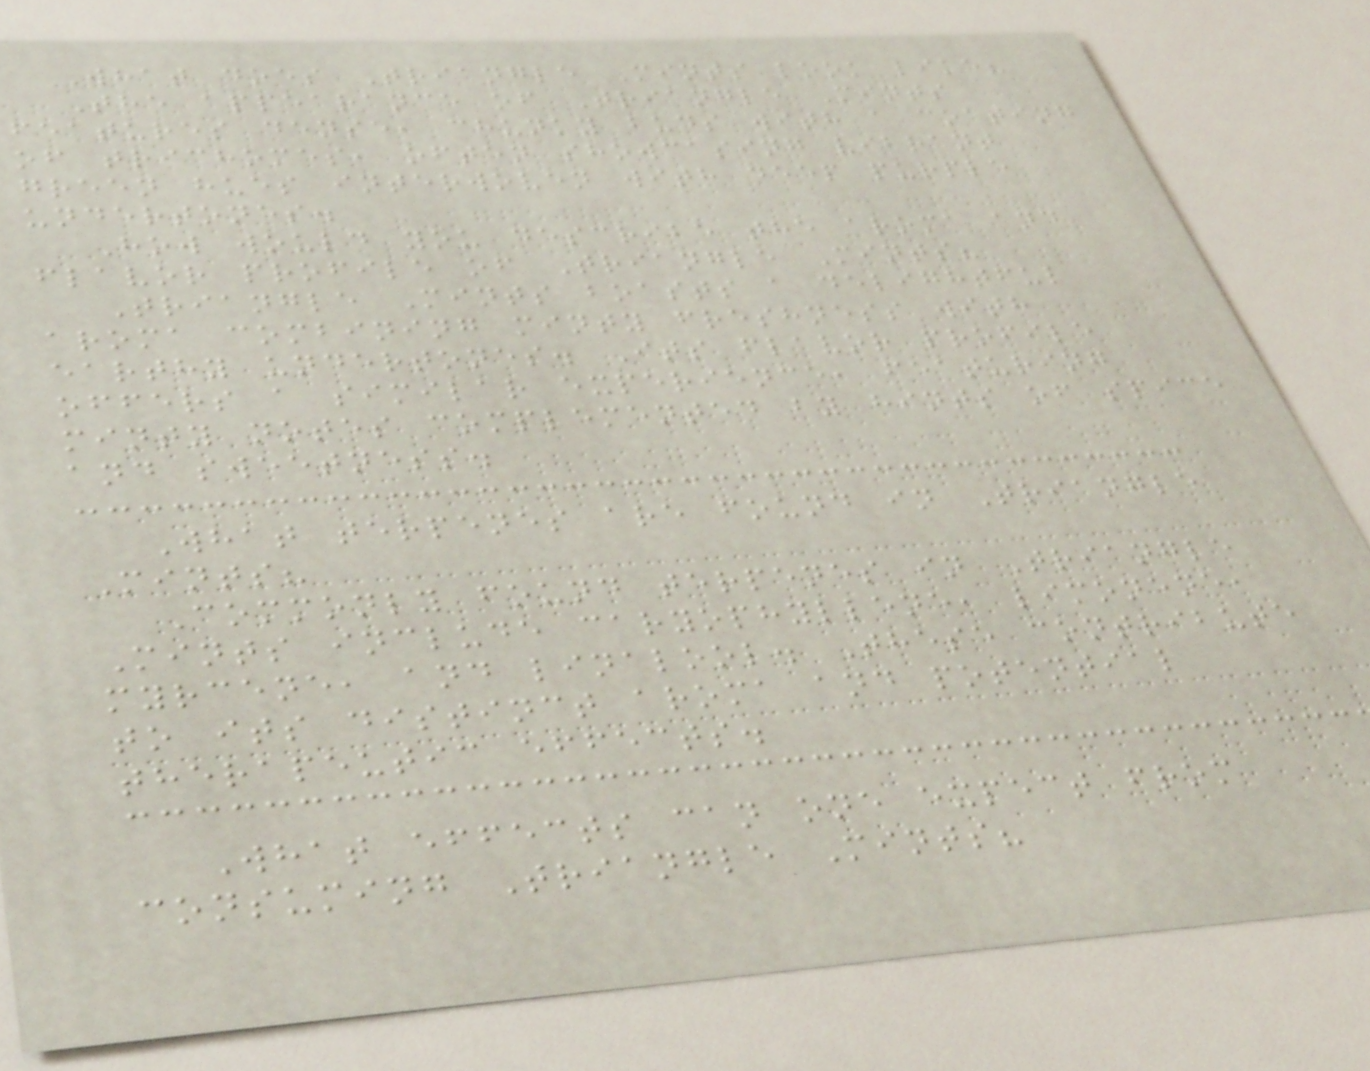What does Triangle Mints look like?
The appearance of Triangle Mints
features dense, chunky buds with a coating
of trichomes, often showcasing vibrant
green hues interwoven with deep purple
undertones.
How would you describe the aroma and
flavor profile of Triangle Mints?
Triangle Mints boasts a delightful
aroma combining minty freshness with
earthy undertones. Its flavor profile
offers a similar experience, featuring
minty notes complemented by hints of spice
and sweetness.
What terpenes are found in Triangle
Mints?
Commonly found terpenes in Triangle
Mints include caryophyllene, limonene,
myrcene, and linalool. These contribute
to its distinct aroma and potential
therapeutic effects.
What effects can one expect from
consuming Triangle Mints?
